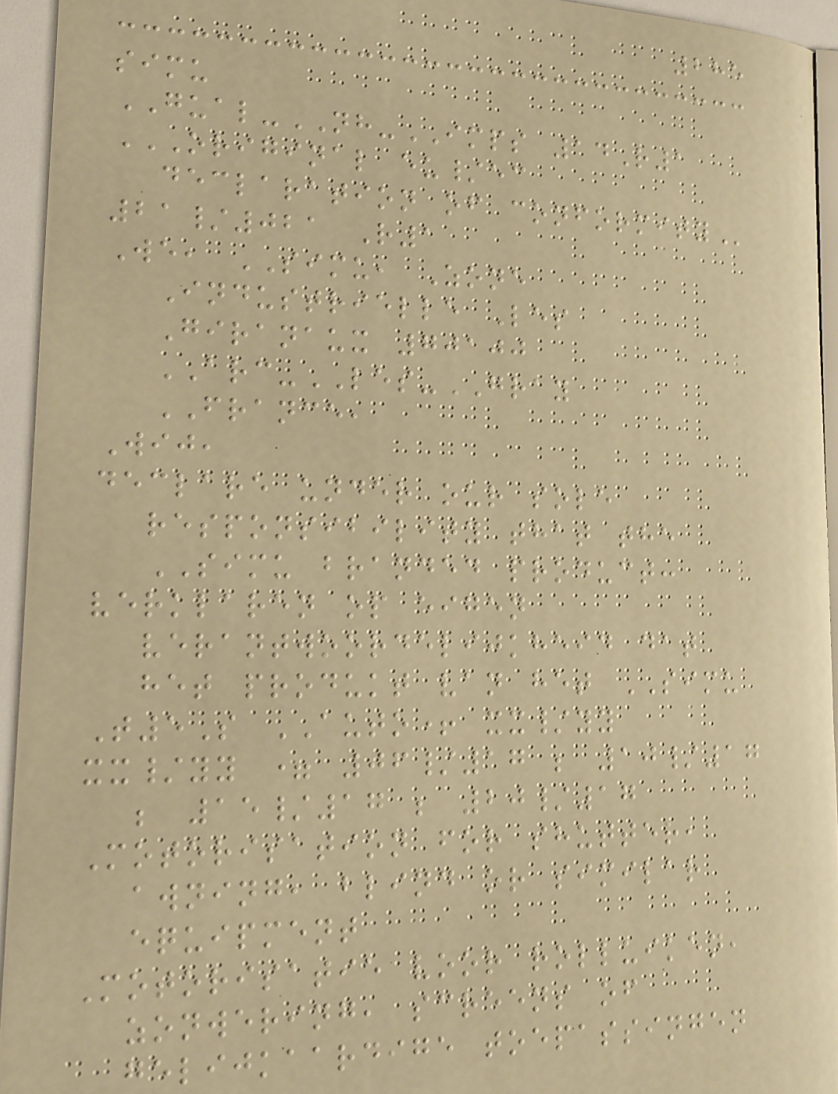285
simu
GUAL-NH-IMPS 14R1
ORIGINAL EU/EC
DECLARATION OF CONFORMITY
21/021 R1
We, SIMU, Zone
Industrielle Les
Giranaux 70100
ARC-LES-GRAY
FRANCE,
Wij,
declare under our sole
responsibility that the
SIMU branded product:
verklaren op eigen
verantwoordelijkheid dat
het produkt van het SIMU
T5S AUTO+ xx/yy
xx/yy = 06/17 ; 10/17
; 15/17 ; 20/17
Motorisation for shutter,
awning, blind or similar
equipment
Motorisatie voor rolluiken,
zonwering, screens of
gelijkaardige toepassingen
